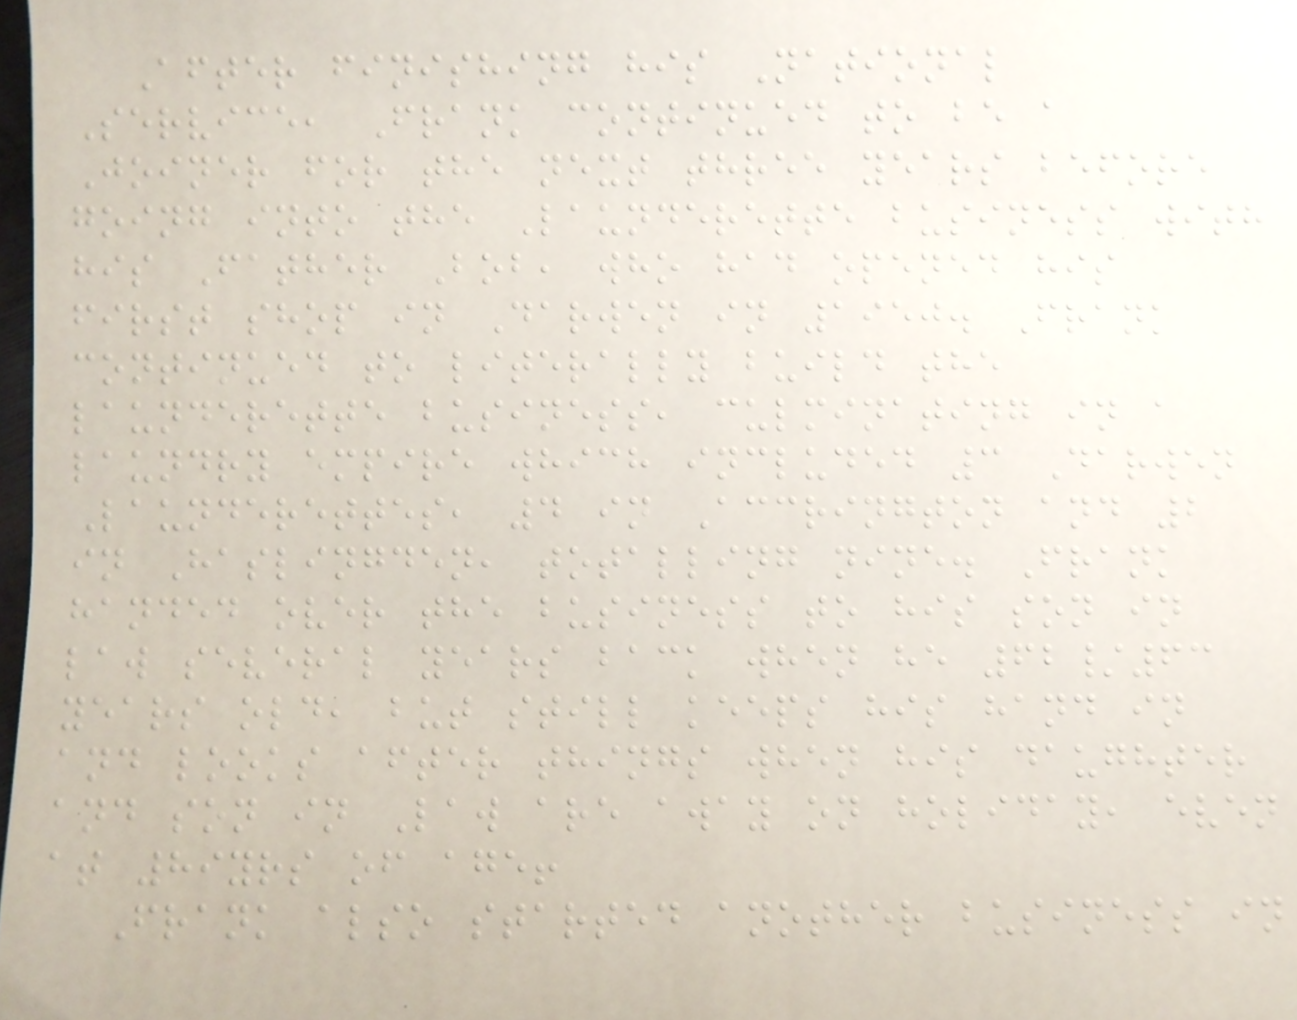After finishing his National
Service, Frank continued to be a
Joiner for the next three years before
going into the Launderette business with
his Father Bob, who had opened his
first shop in Darwen in 1950. Frank
continued to literally build the
launderette business, culminating in a
laundry empire which included 3 Darwen
Launderettes, 4 in Accrington and 2
in Haslingden, totalling nine. Frank
handed over the business to his son in
law several years back when he 62/63
years old, but still keeps his hand in
and looks after things when his daughter
and son in Law are away on holiday, even
at 89yrs of age!
Frank also started another business in
